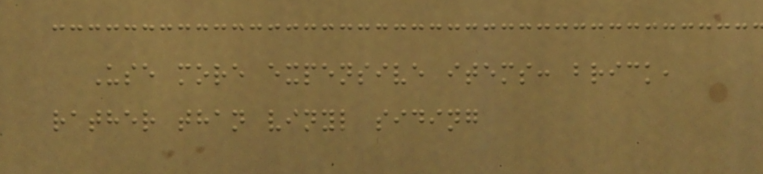Use more expensive items: brick,
rather than vinyl siding
